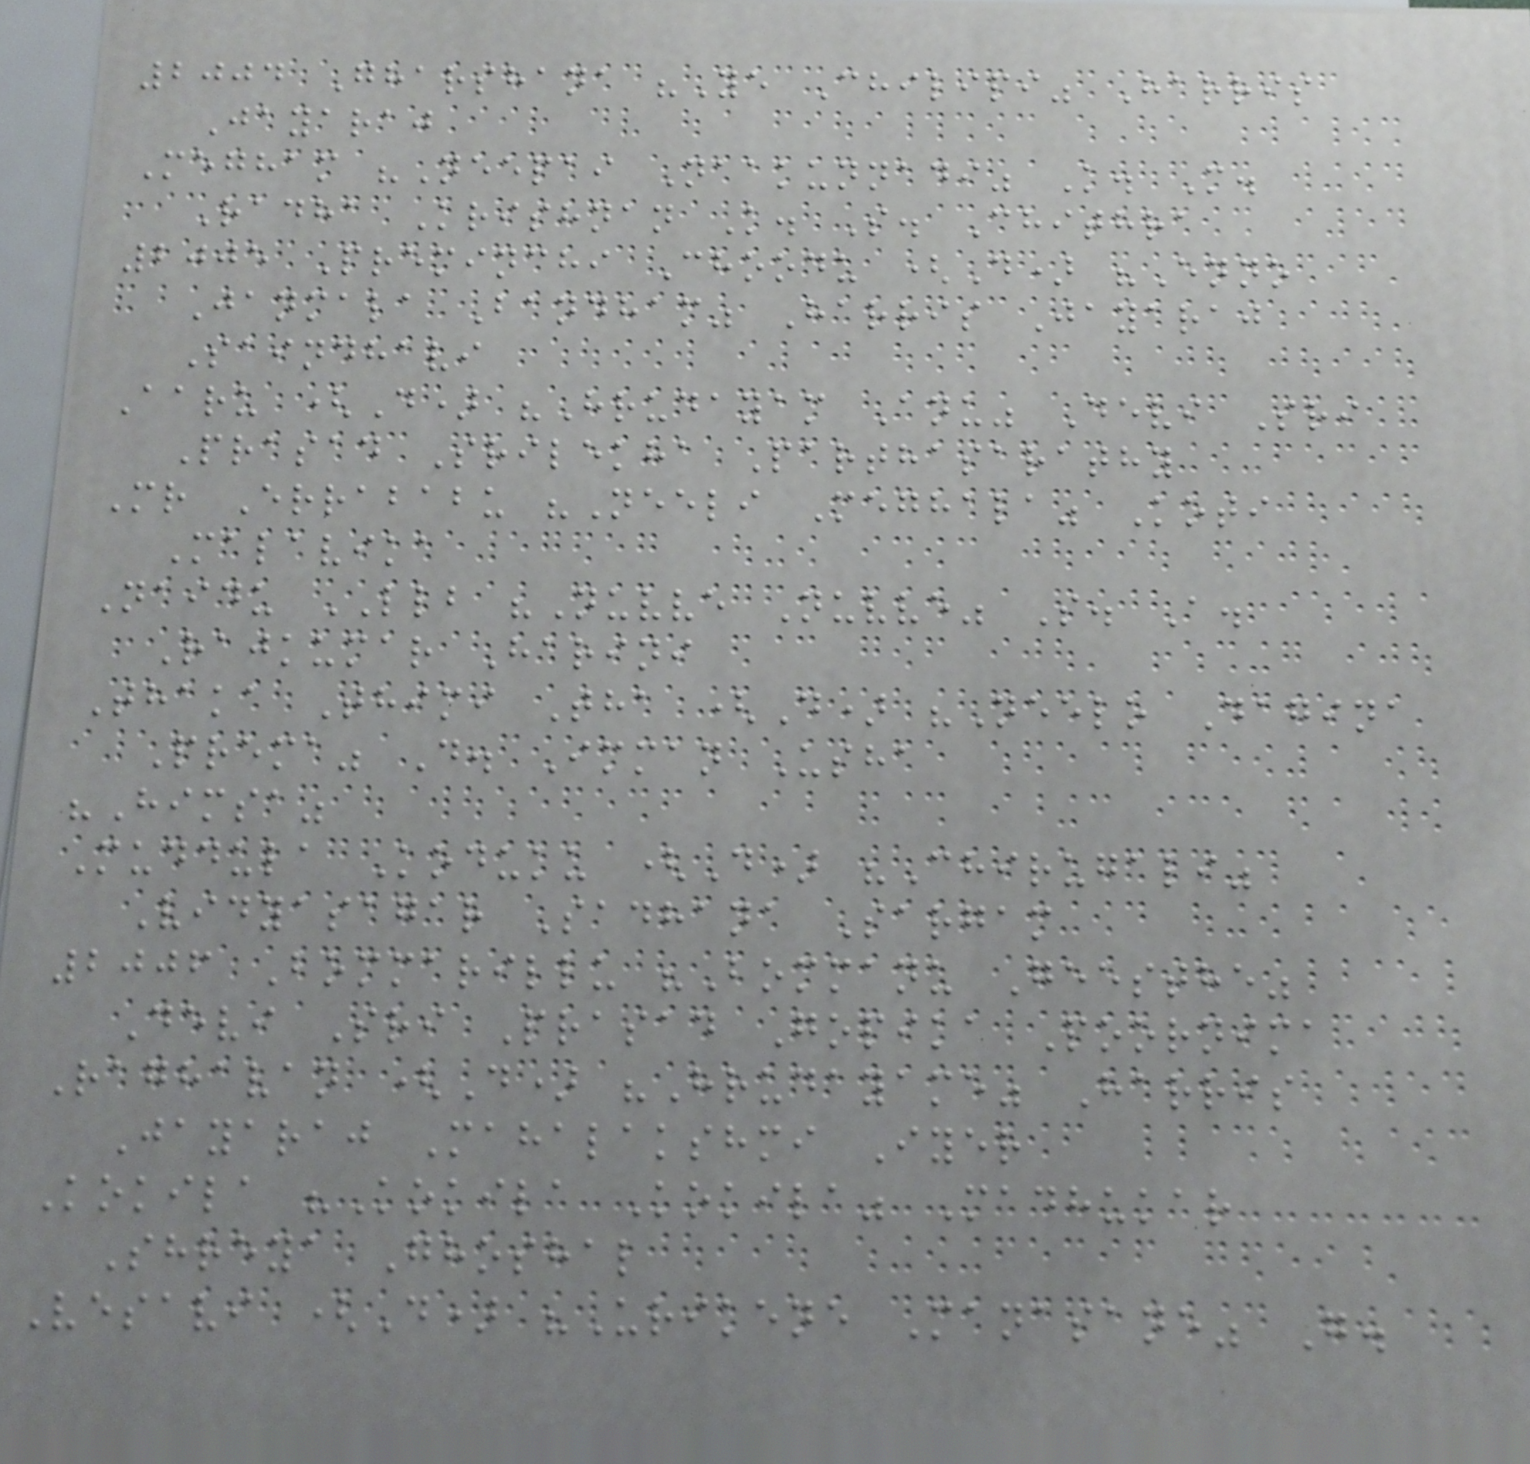2004 Gharshana "Ye Chilipi" Harris
Jayaraj
Megham "Neepai Naakunnadi" K. M.
Radha Krishnan K. S. Chithra
2005 Preminchi Choodu (D) "Enno
Janmala Bandham" Harris Jayaraj
Saindhavi
Aaru (D) "Hrudayam Anu" Devi Sri
Prasad Srilekha Parthasarathy
Mr Errababu "Neeli Meghala" Koti
Malavika
Naidu LLB "Nuvve Nuvve" S. A.
Rajkumar Harini
Thaka Thimi Tha (D) "Neelo Dagina
Prema" D. Imman Usha
"Himsa"
Muddula Koduku (D) "Chirugali"
Vidyasagar Sadhana Sargam
2006 Bommarillu "Bommanu Geesthe"
Devi Sri Prasad Gopika Poornima
Raghavan (D) "Hrudayame" Harris
Jayaraj Mahalakshmi Iyer
Kokila "Kokila Kokila" Madhukar
Shreya Ghoshal
Vesavi (D) "Urikene Manasane" G.
